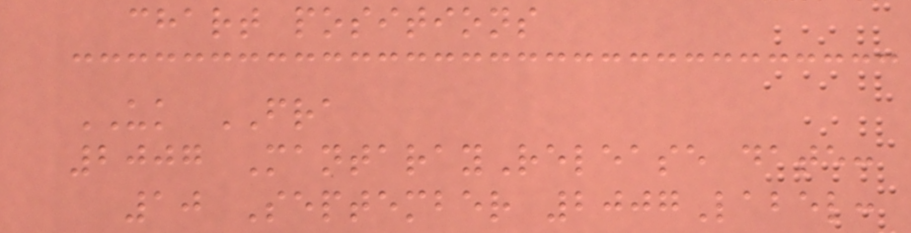chart positions
UK FRA
2007 MantarayRelease date:
10 September 2007Label:
